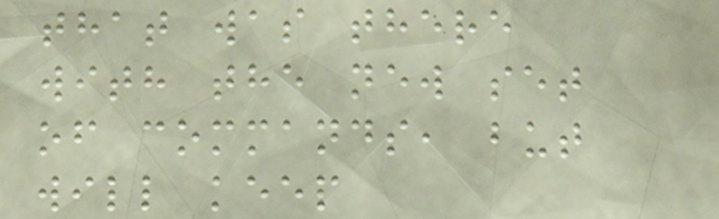that was there
with the new set
of commands, but
will keep
